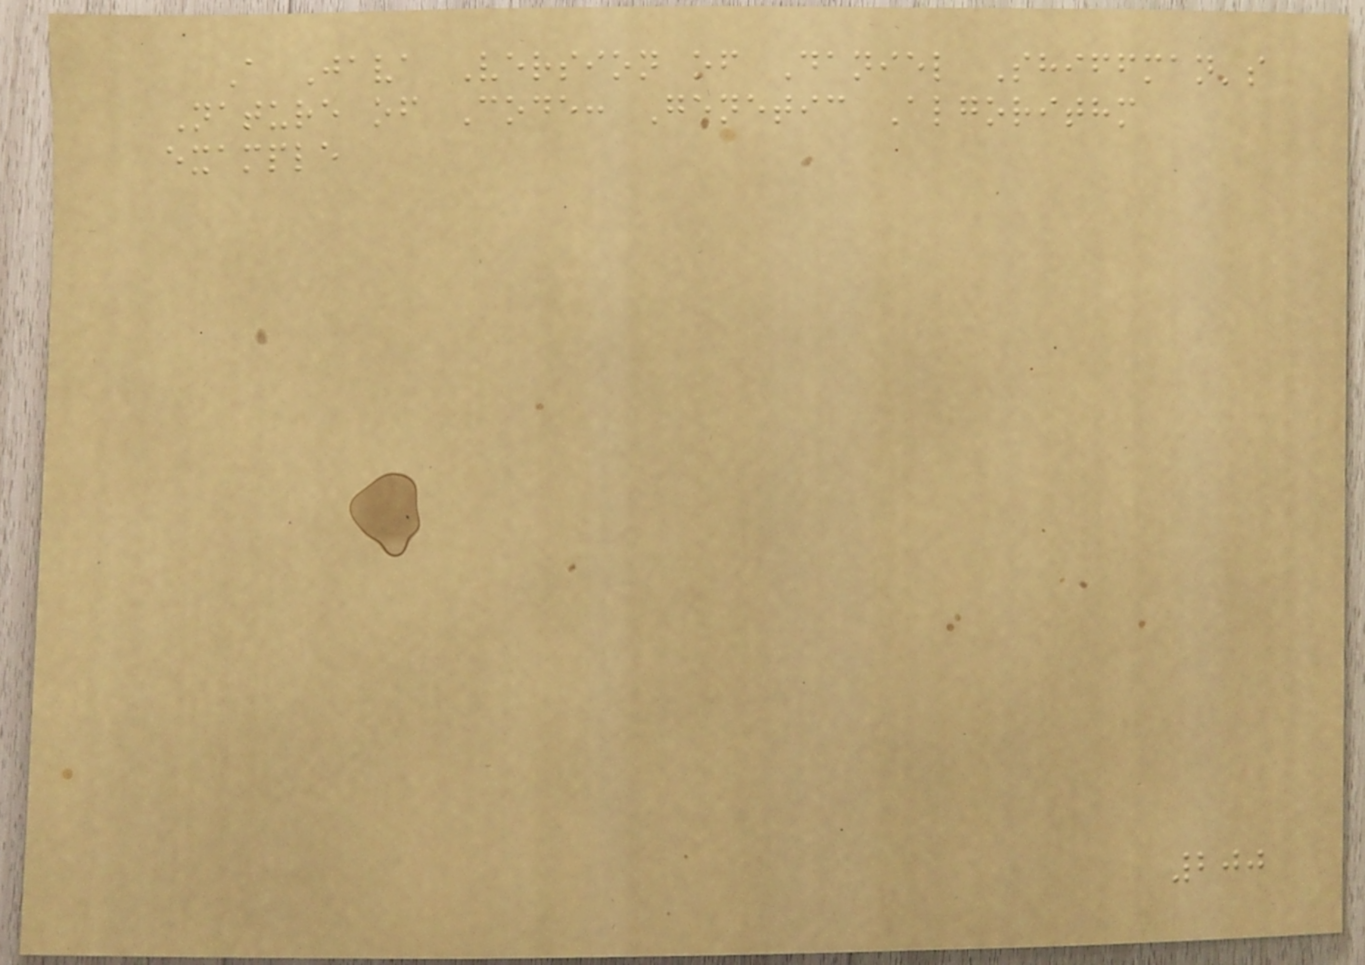A Java Version of Daniel Shiffman's
Nature of Code: Genetic Algorithm
example
200
